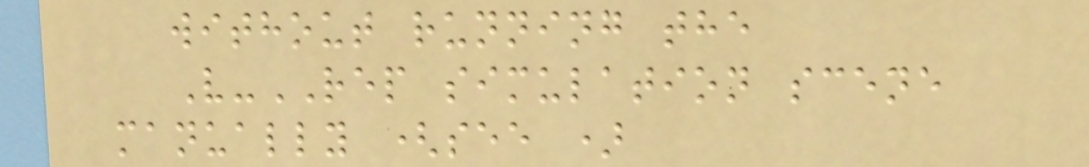without running the
V-REP simulation scene
manually (see )
